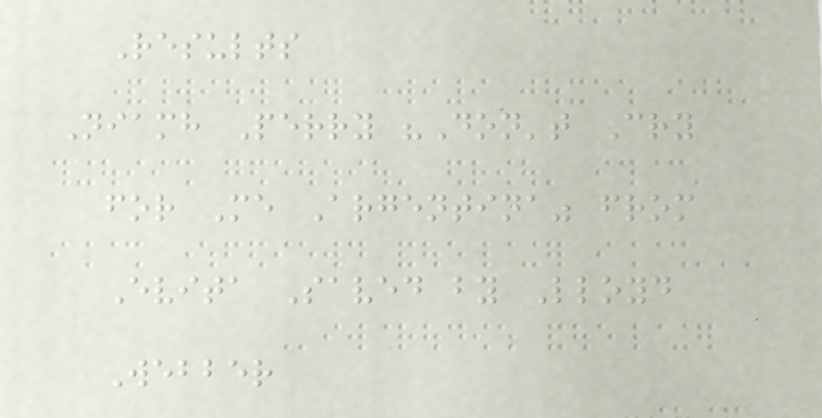Results
Niamh Perry "Don't Cry
for Me Argentina" from
Evita Saved by Lloyd
Webber
